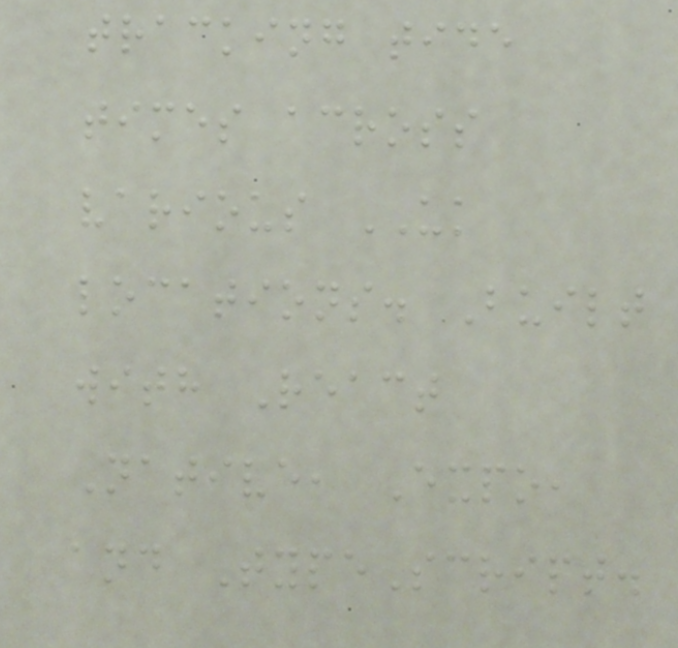tracking tide
times across
various UK
locations. Built
with React
Native, Expo,
and TypeScript.
